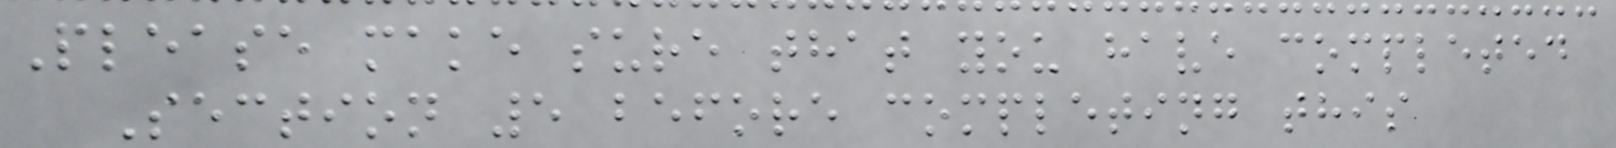Please make sure that you have completed
Section 5 before completing this
